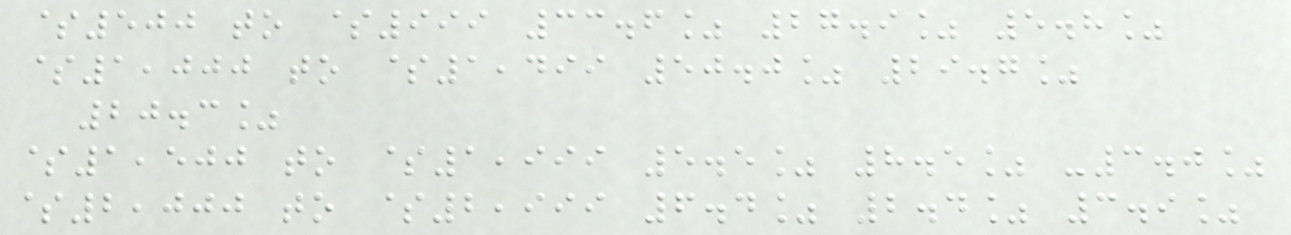$500 to $999 33.6% 27.9% 5.8%
$1,000 to $1,499 50.0% 29.7%
20.3%
$1,500 to $1,999 5.5% 8.5% -3.0%
$2,000 to $2,999 6.4% 2.4% 3.9%
